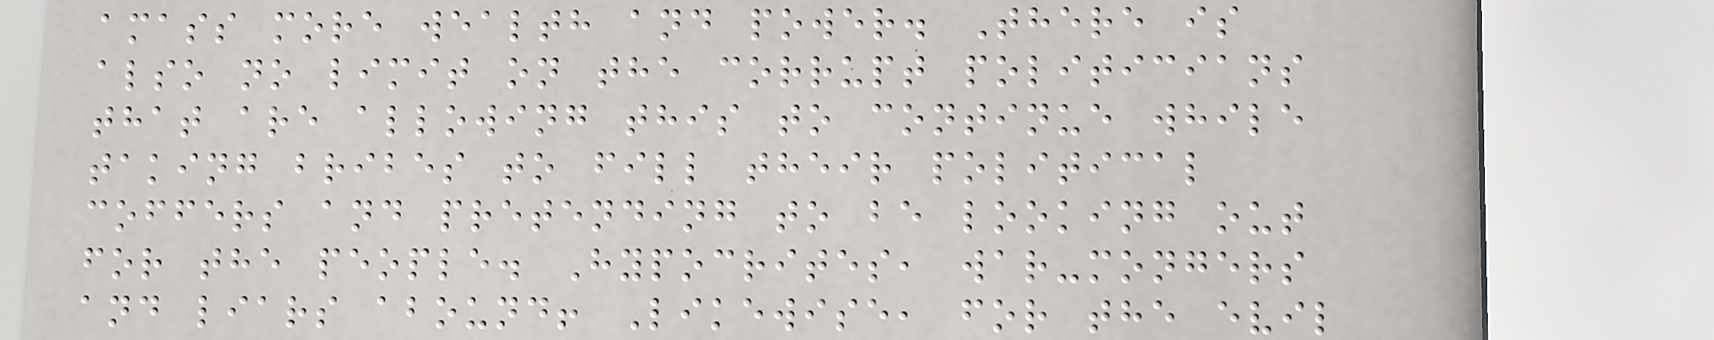amass more wealth and power. There is
also no limit on the corrupt politicians
that are allowing this to continue while
taking bribes to fill their political
coffers and pretending to be looking out
for the people. Hypocrites, war-mongers
and liars abound! Likewise, for the evil
